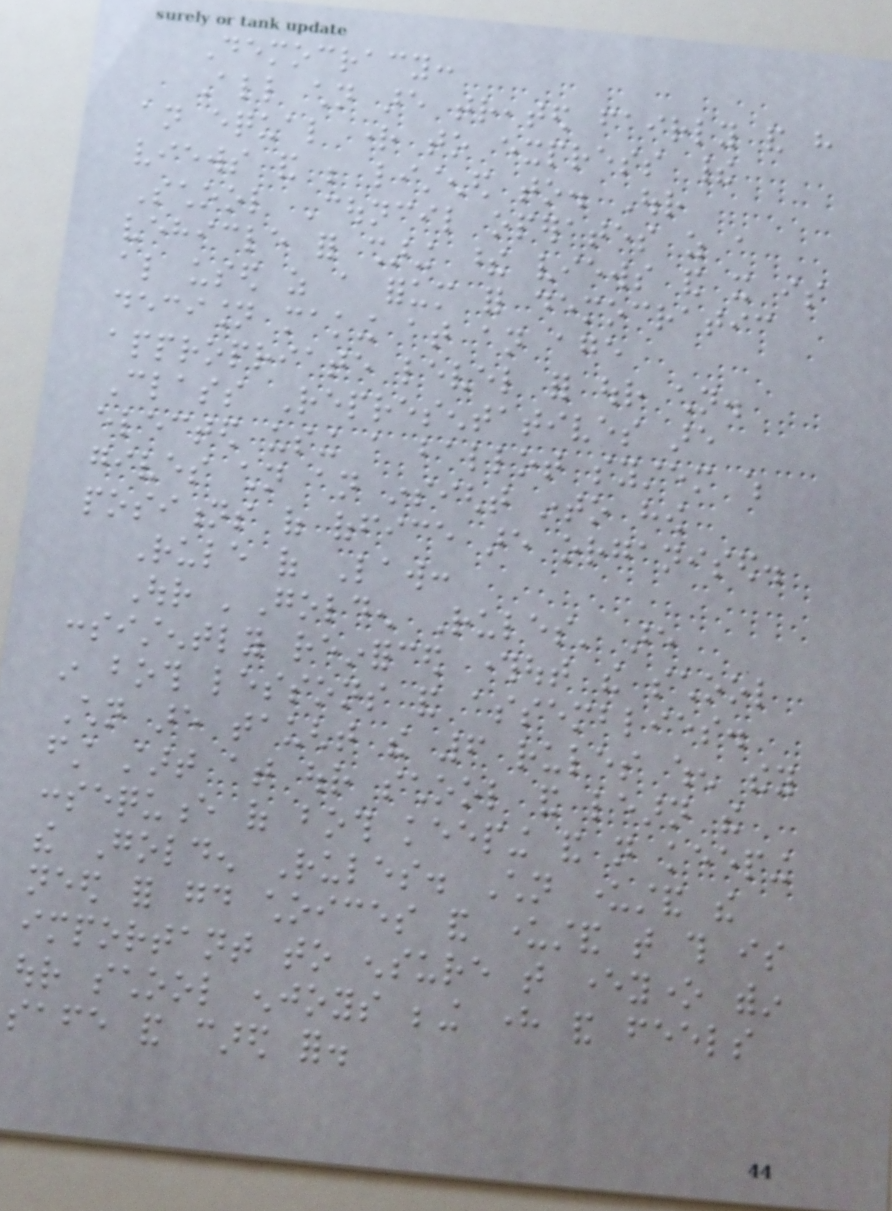Democracy:
All children are treated fairly and have
an equal right to express their
views and be listened to. Our
School Council operates as a
vehicle for sharing these views and it is
also used as a forum for democratic
decision making at an age
appropriate level for our children.
Class Representatives are
elected using a ballot system which
gives children an insight into how
positions of office are organised.
Rule of Law:
Our 'Golden Rules' are
consistently reinforced throughout the school
in both lessons and assemblies.
Children are taught the 6 rules when they
first start at our school and learn the
consequence of both keeping and not keeping
the Golden Rules. Children understand the
need for good choices and understand that this is
important to ensure that everyone within
our school enjoys being here and feels
safe and cared for.
